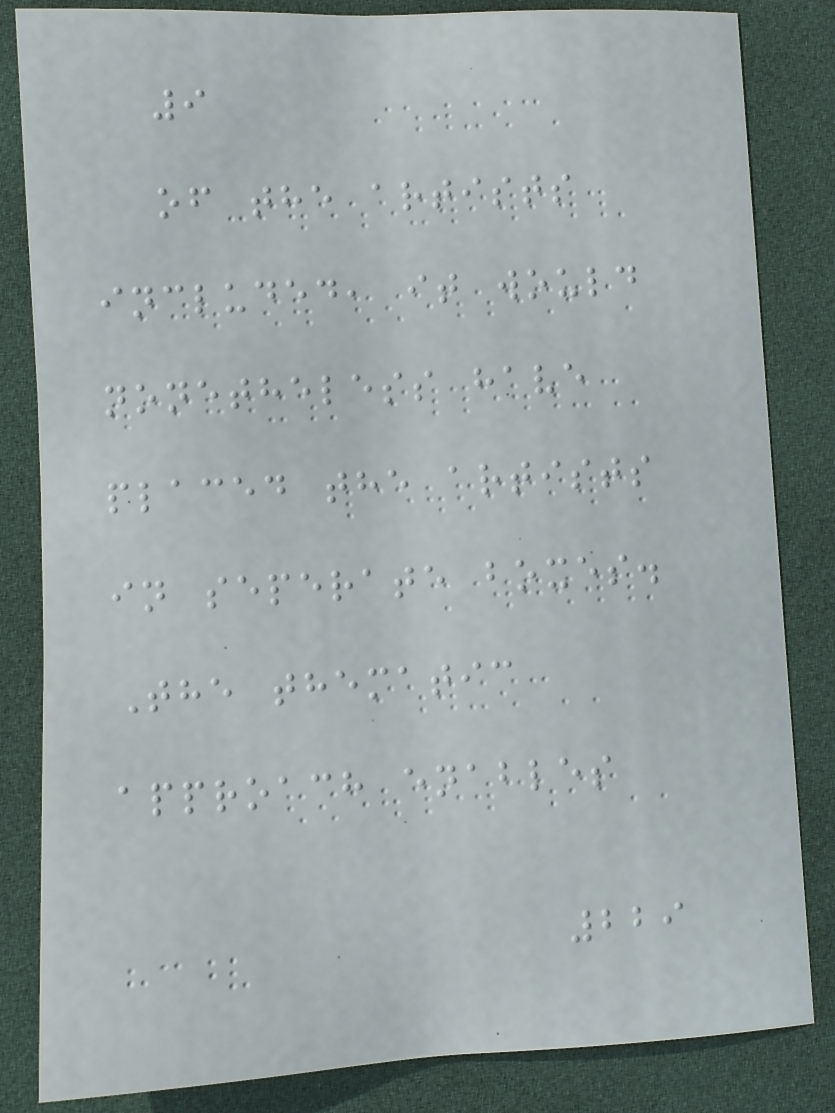9
of the artists
included, it would
nonetheless have
placed the artists
in seperate boxes.
The thematic
approach enables
229
